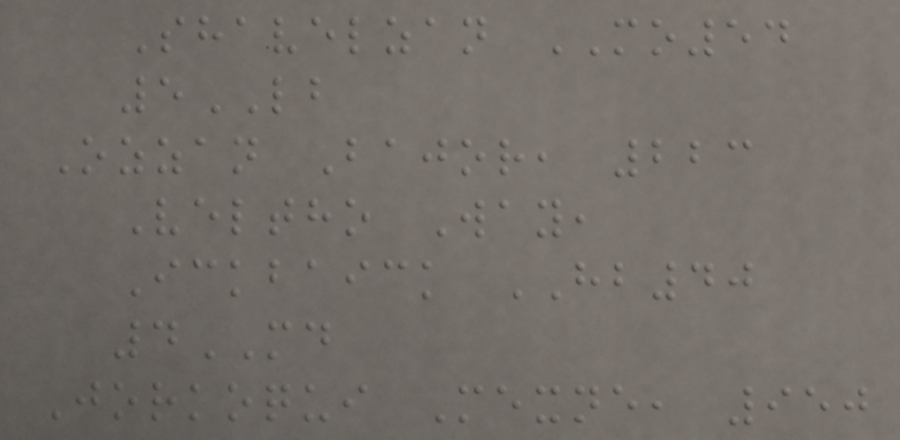Shavelzan MO54
5LB
Ozzan Bajor, 223
Veltho Way,
Ickbaick HB40
4MD
Jorkoqui Mexne, 950
